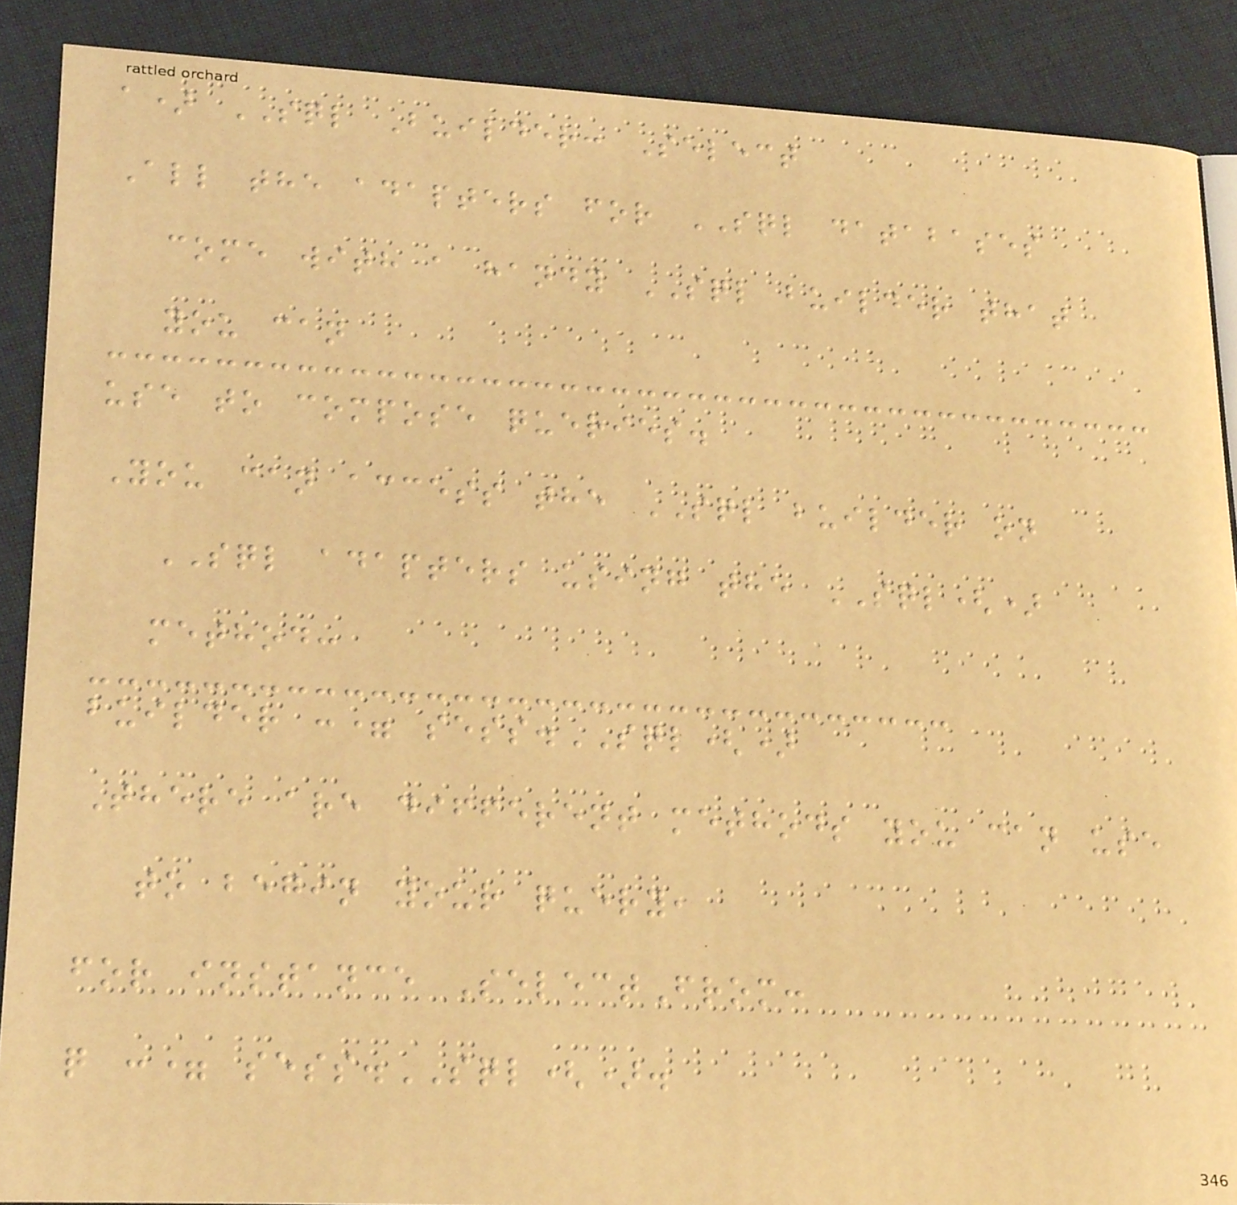a) SQL Builder: Select
All the adapters for SQL databases
come with a handy SQL builder that
you can
use to compose queries.
You can access the SQL builder on
SQL adapters using the SQL()
method:
builder := sess.SQL()
There are different methods you can use
to begin your query,
for instance SelectFrom:
q := sess.SQL().
